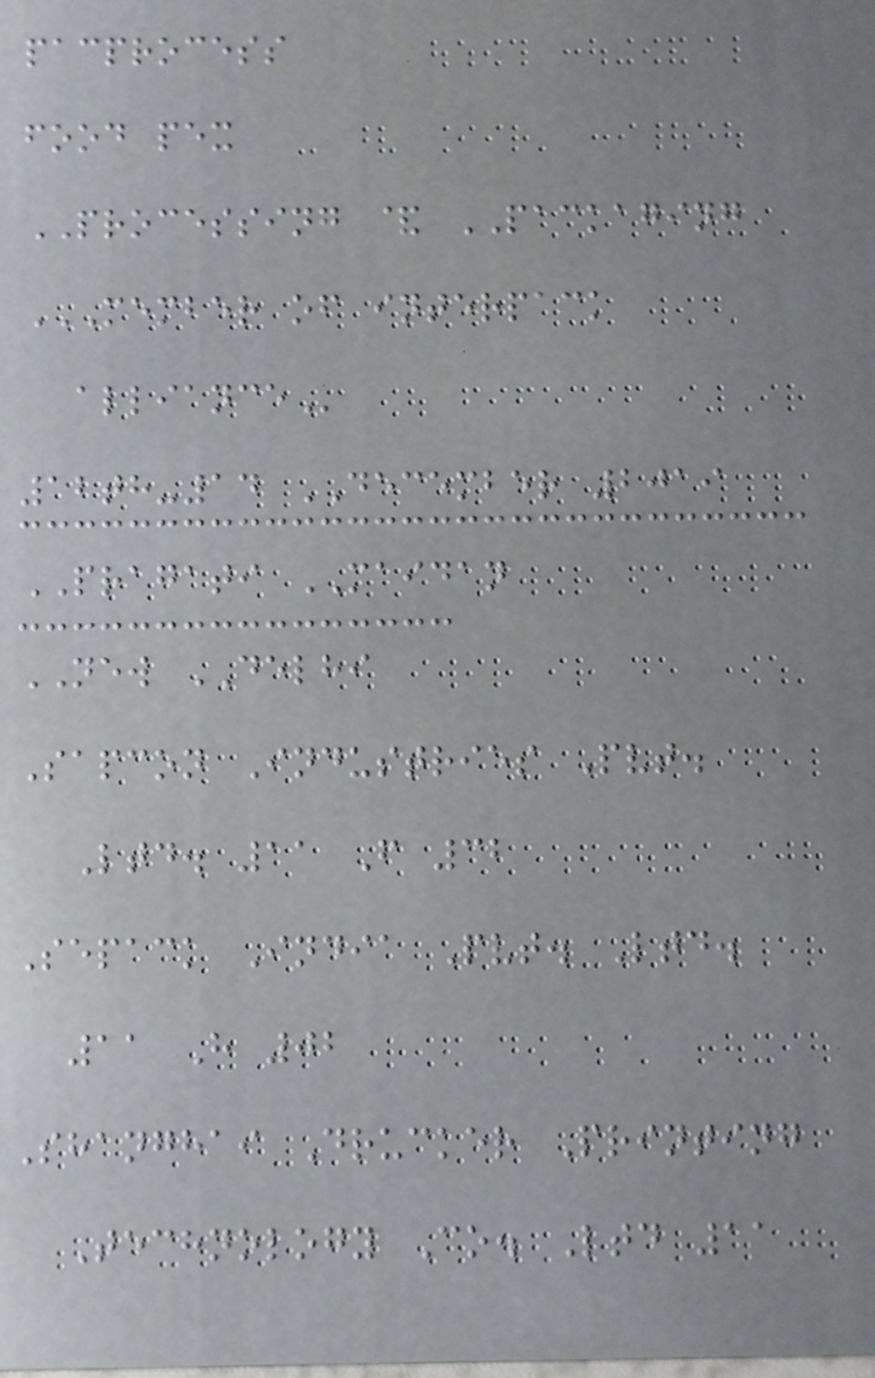pacprocess
food pex
PROCESSING & PACKAGING
MEMBER OF INTERPACK
ALLIANCE
12th-14 DECEMBER 2019
PRAGATI MAIDAN
NEW DELHI
Sapcon Industries Pvt.
Ltd. 11 F 32
Sepack India Pvt. Ltd.
11 H 02
Shanghai Drucker Printing
Technology Co. Ltd 11
